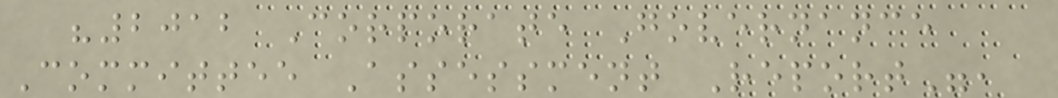"2012 Corporate Governance
Committee Assessment Report",
